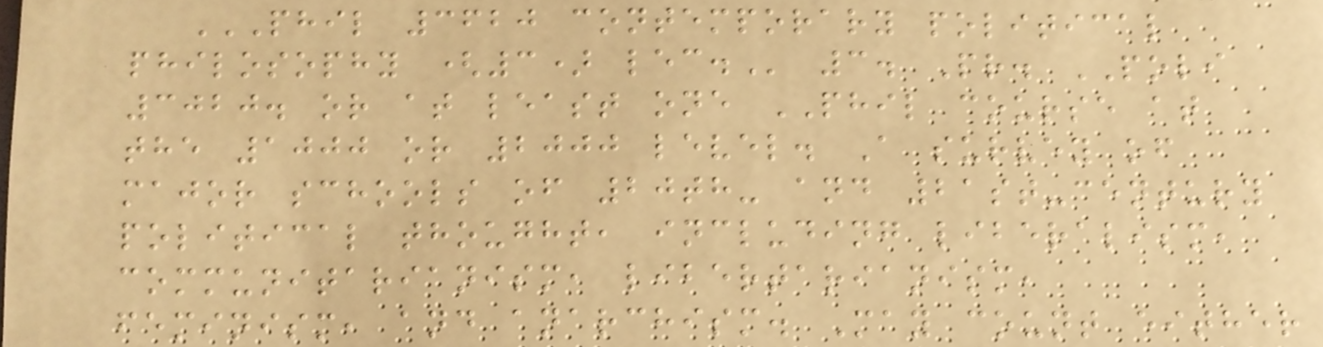PHIL 3620 CONTEMPORARY POLITICAL
PHILOSOPHY (3) LEC. 3. Pr. POLI
3020. or at least one PHIL course at
the 1000 or 2000 level. A survey of
major schools of 20th- and 21st-century
political thought, including liberalism,
communitarianism, libertarianism,
feminism, and anarchism. May count either
